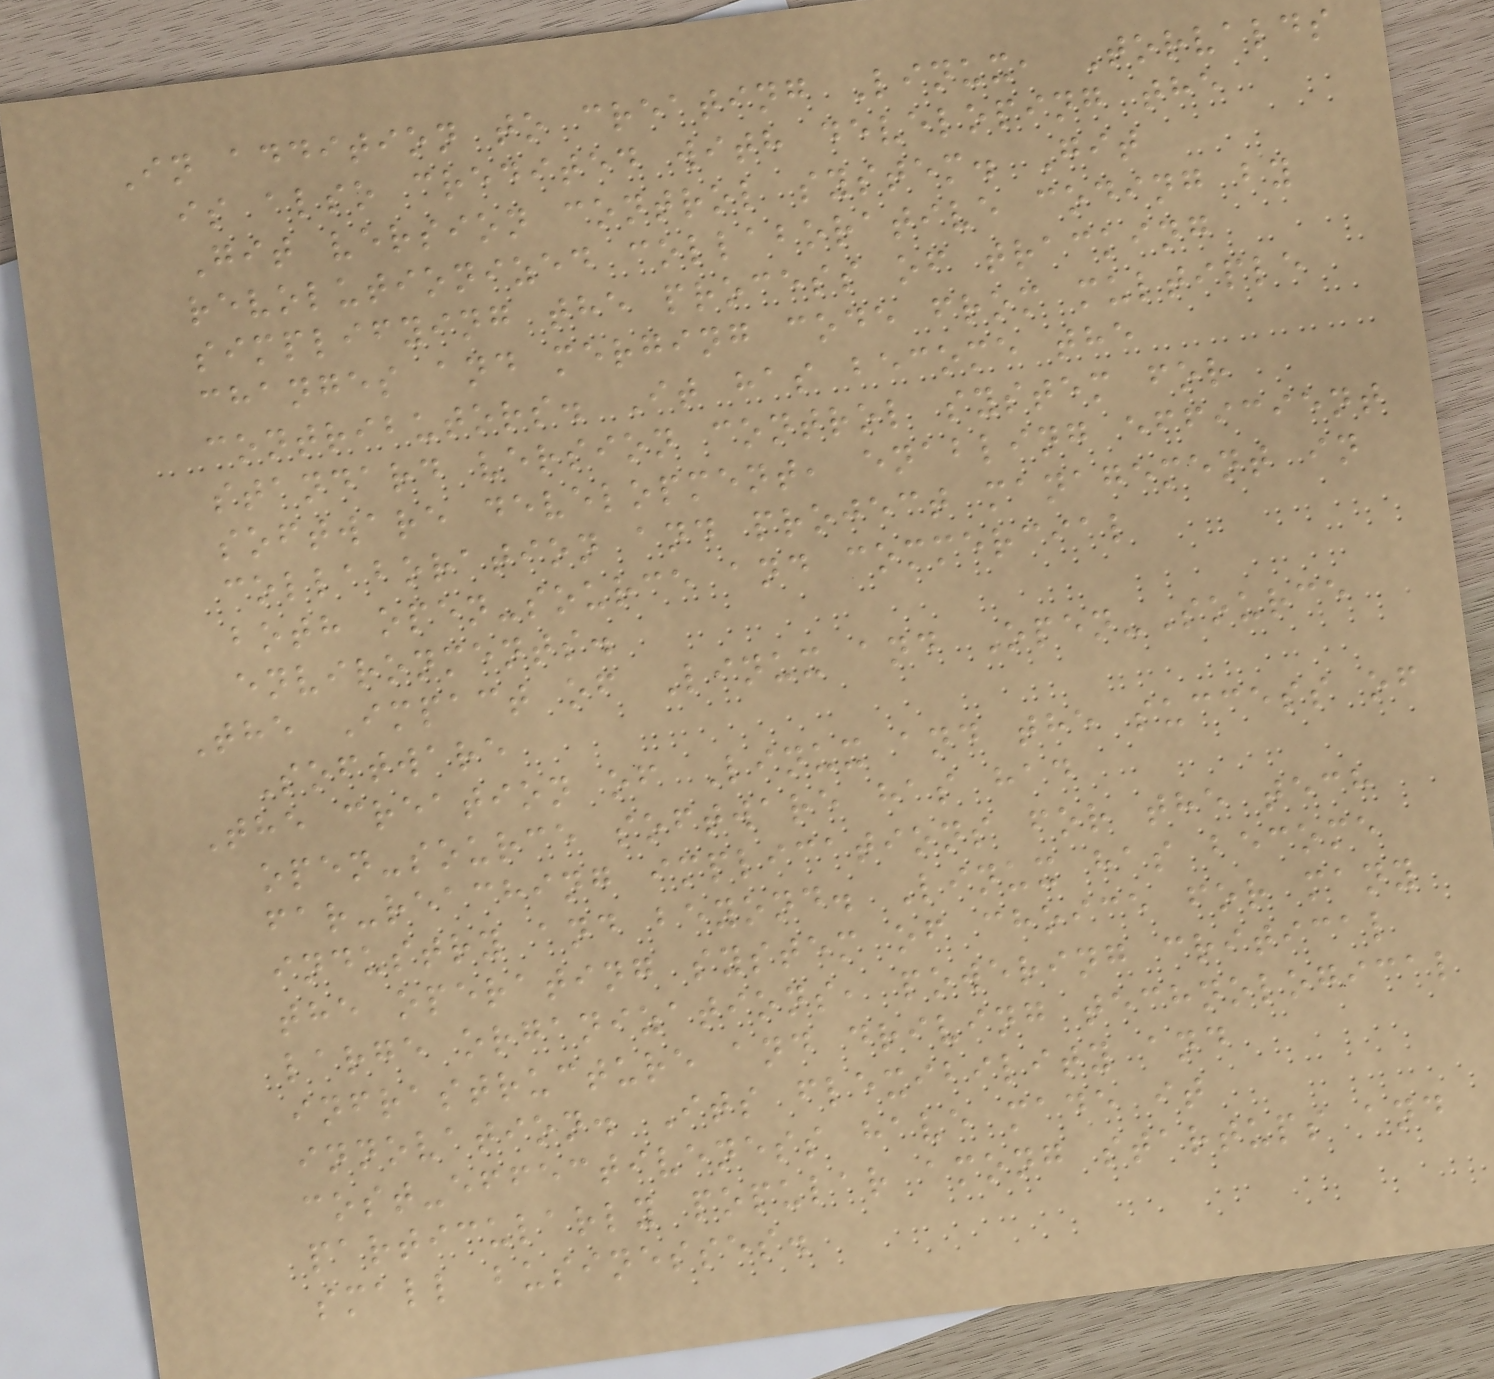In addition to creating Linux, Torvalds
is also credited with developing the
Git version control system. Git
revolutionized collaborative coding by
simplifying the process of tracking
changes and merging code from multiple
contributors. It has become the
standard version control system for
software development, enabling efficient
collaboration and project management in
both open-source and commercial
environments.
The Impact of Linux and Open-Source
Software
The creation of Linux and the success of
open-source software has had
far-reaching implications for the tech
industry and beyond. Linux has become
the operating system of choice for many
large organizations, powering critical
infrastructure and driving technological
innovation. Its flexibility and
cost-effectiveness have made it
particularly popular among startups and
small businesses.
